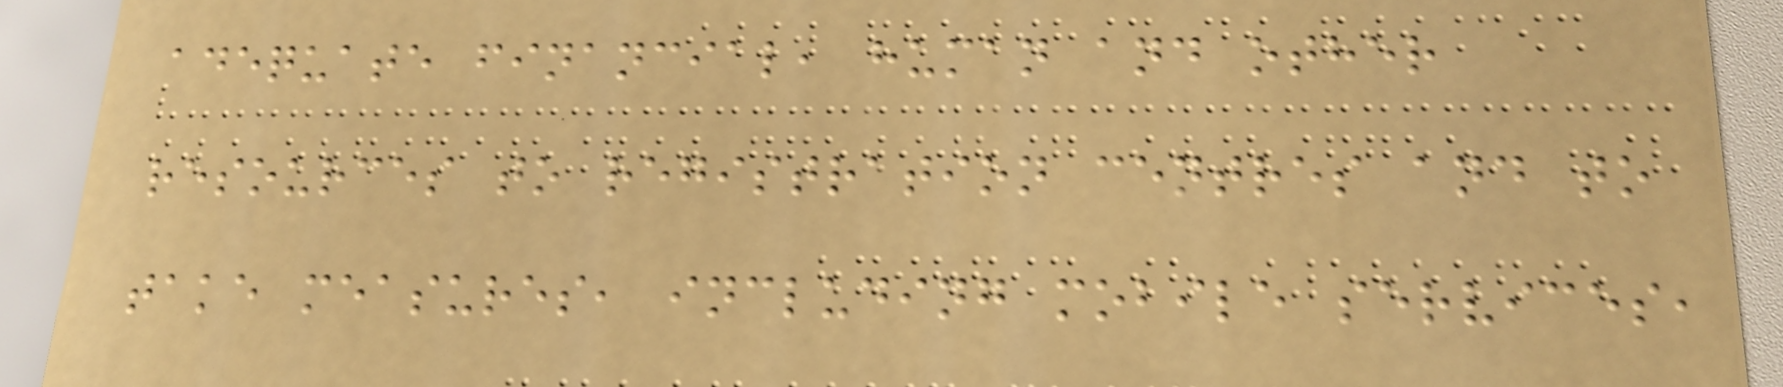adequate financial, human and other
resources to registration centres and to
take measures, including mobile services,
